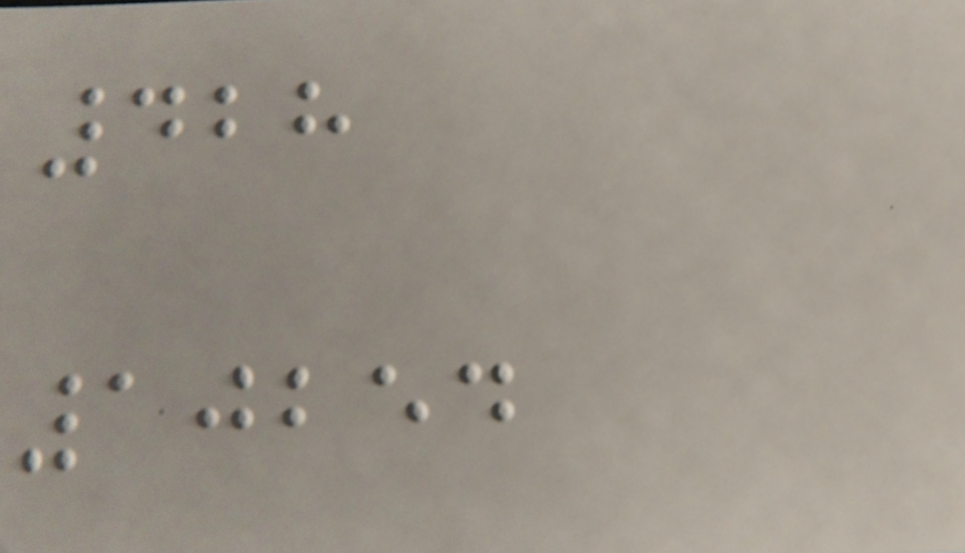428
10254
